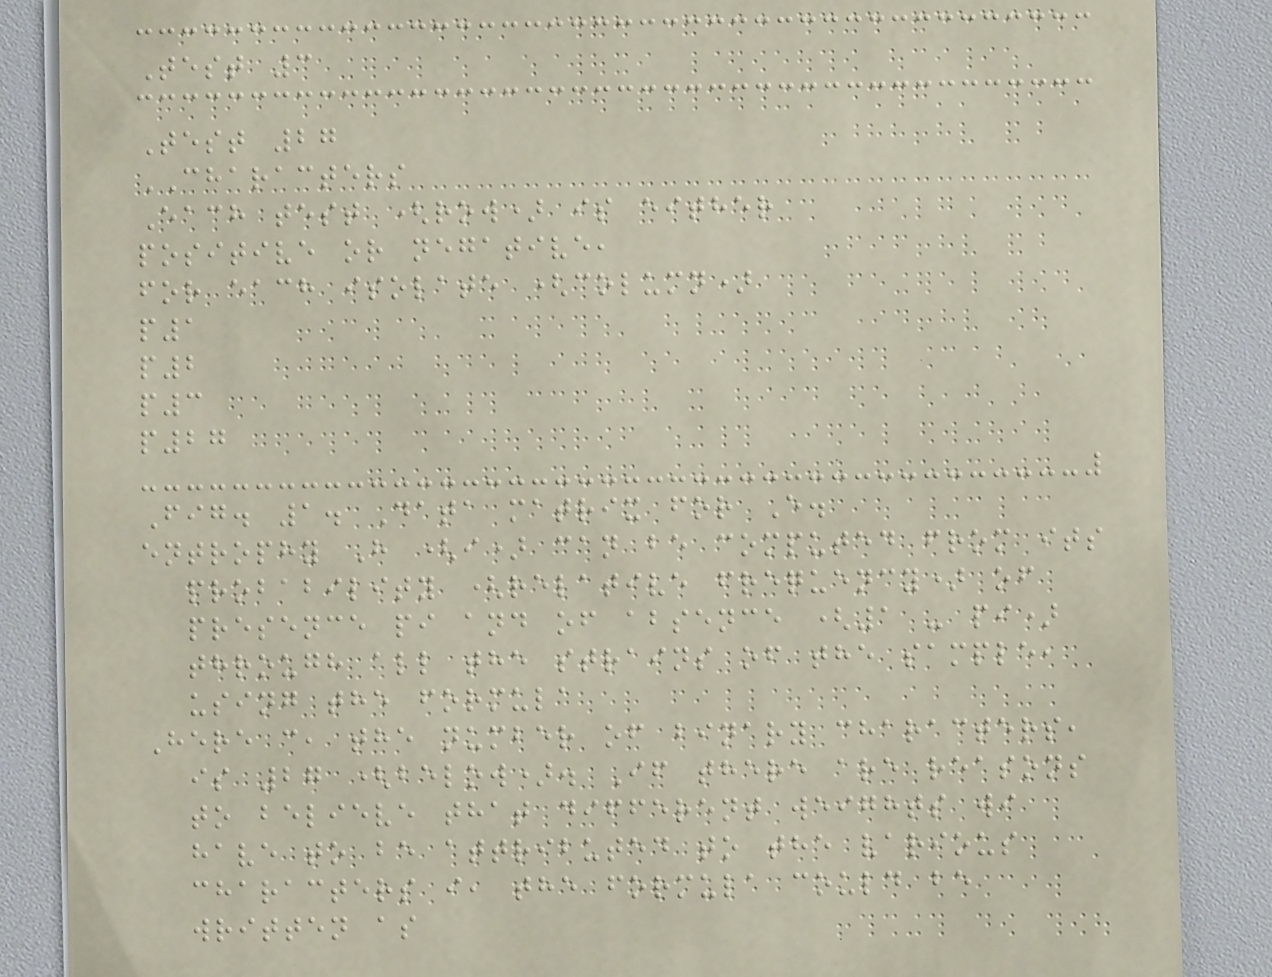Test 3
Test 27
CHARACTERS
Each test (row) is either
positive or negative,
for each isolate (column)
p1
p2
p3
p27
Fig. 1. Data matrix for E.
entrophy H (i) can be computed from its
probability (relative frequency) of
presence pi and of absence (1 - pi)
through all the strains of the sample,
using the formula
Here c, the number of binary characters,
is 27 (below). If there are reasons
to believe that different weights wi
have to be attributed to the various
characters i, the formula could be
written as
